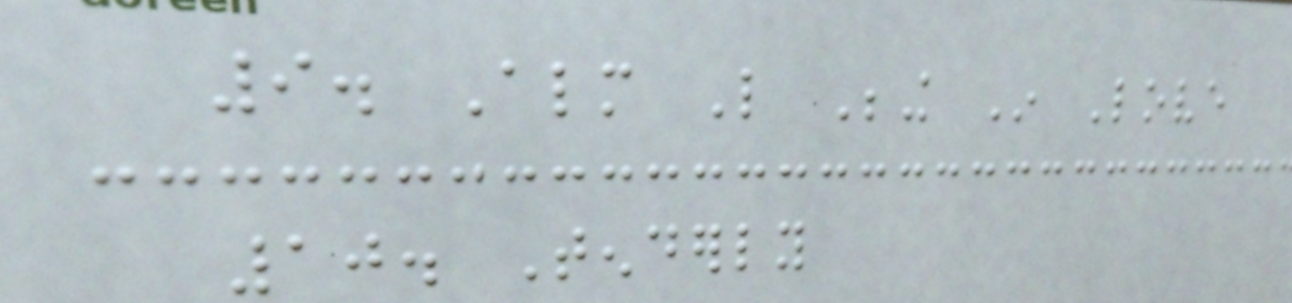9. Almost Like Being In Love
10. Tenderly
